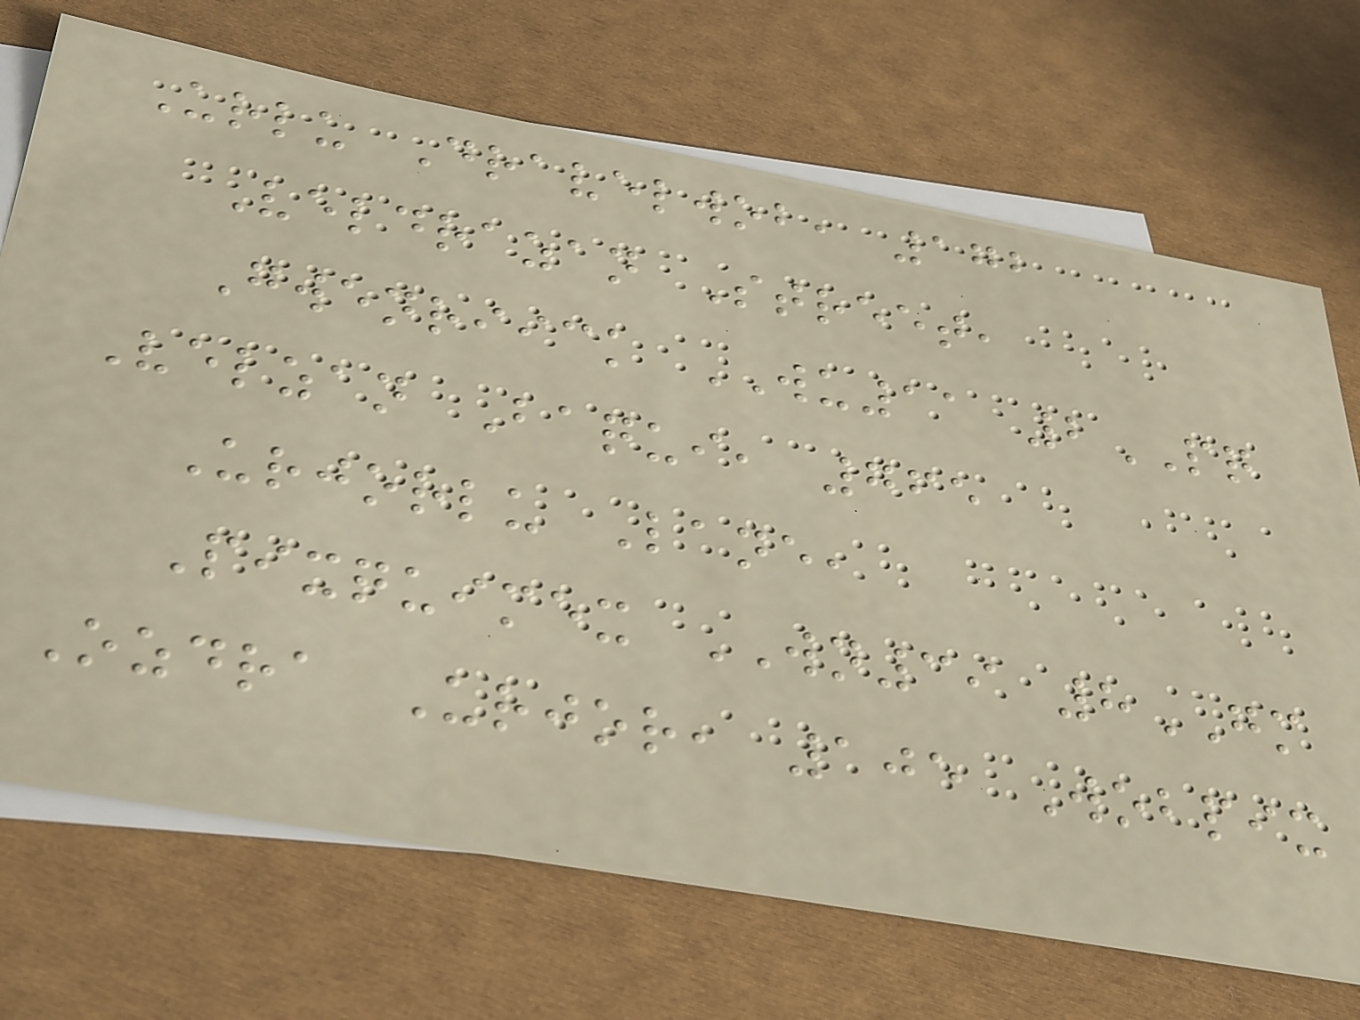Urlu Dravelwob, 172
Veldrazan Street,
Gwenriick WU11 2PQ
Velzan Baqui, 765
Urjorlu Lane,
Pixquimex WN39 8GM
Ozdra Urjor, 105 Wobpix
